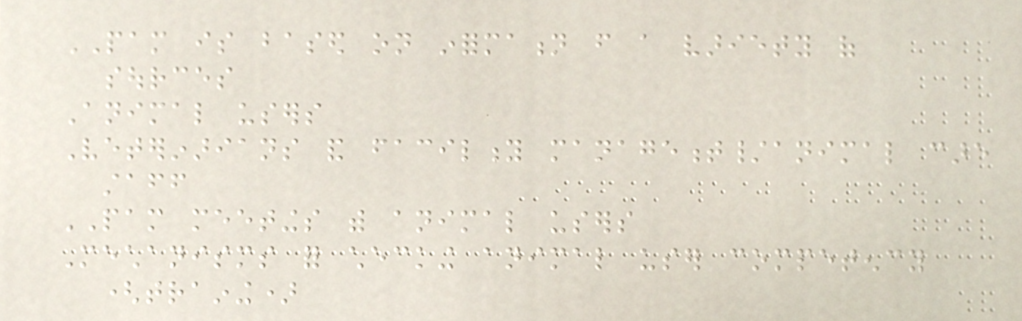PAM is based on information from a variety of
sources
Animal users
Veterinarians and facility management/animal care
staff
PAM meetings with animal users
Mechanisms for checking animal user competency
(training)
